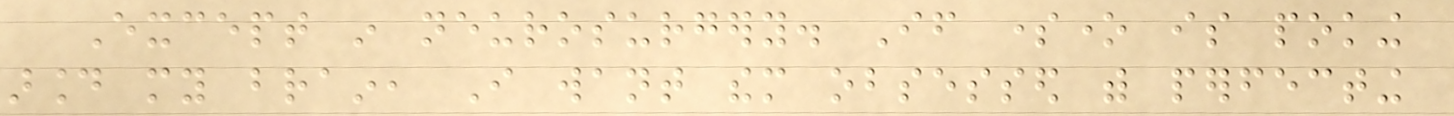Except in neurosurgery. If someone is poking
around my brain, I want them obsessed with perfecting
